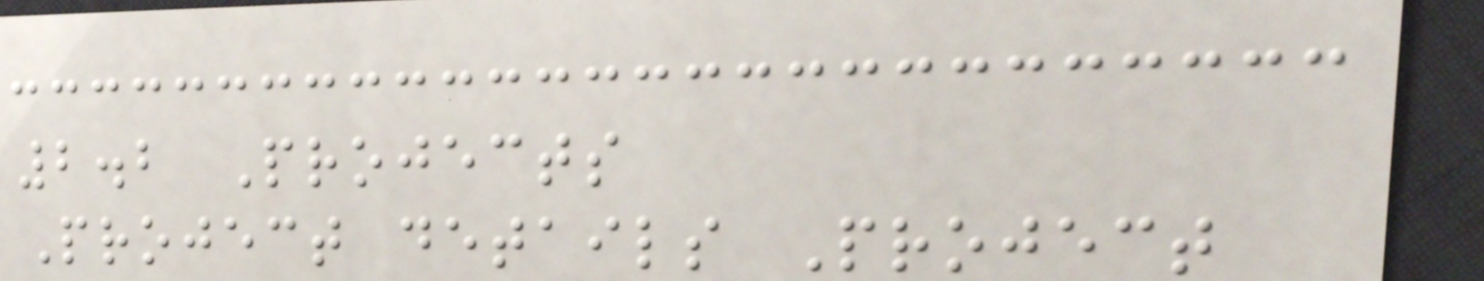2.2 Projects
Project details Project
